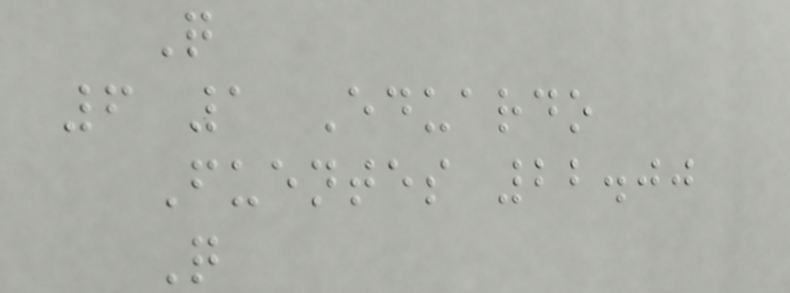Q
6 1 Eduardo
Fuentes 22.00
Q
